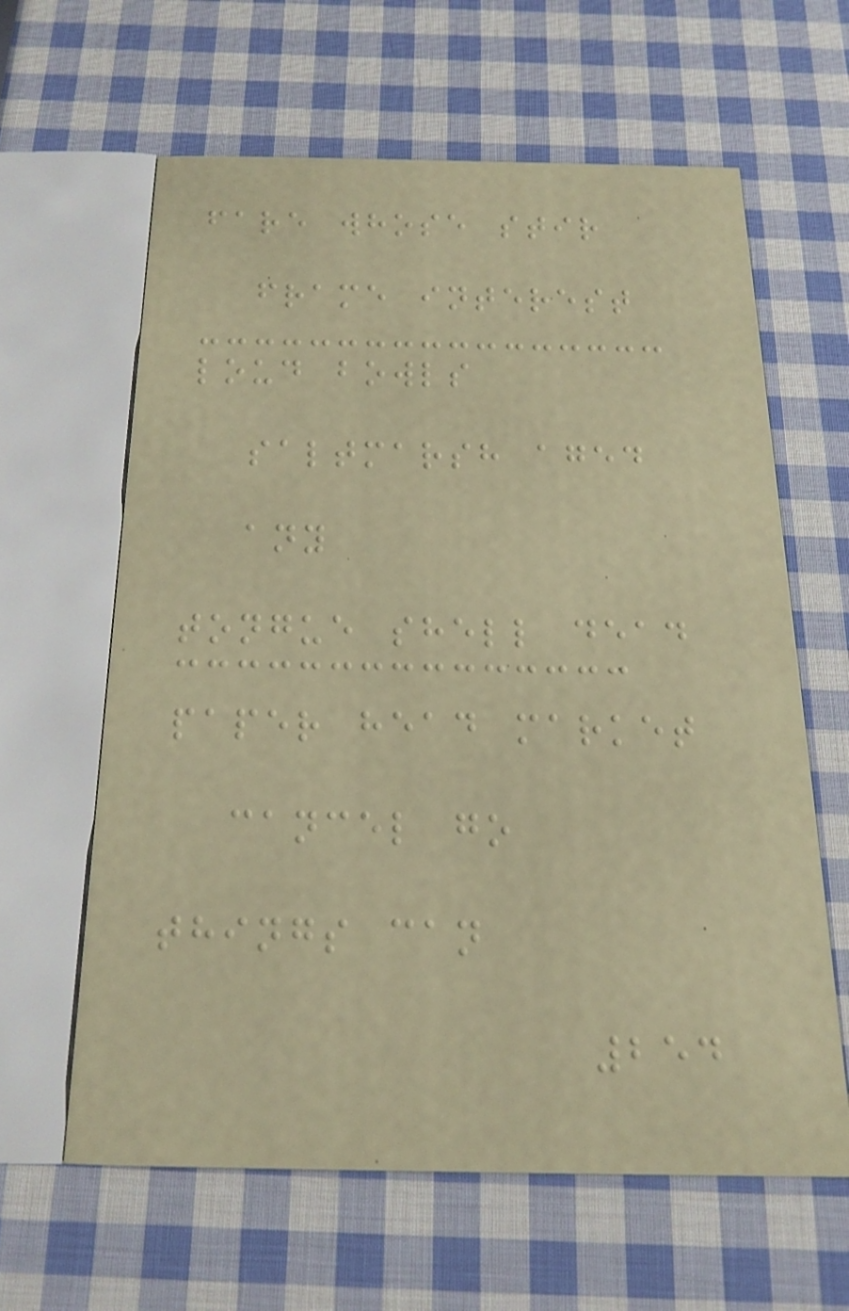fare whose stir
frame interest
loud bowls
saltmarsh aged
any
tongue shell dead
paper head market
cancel go
things can
254
